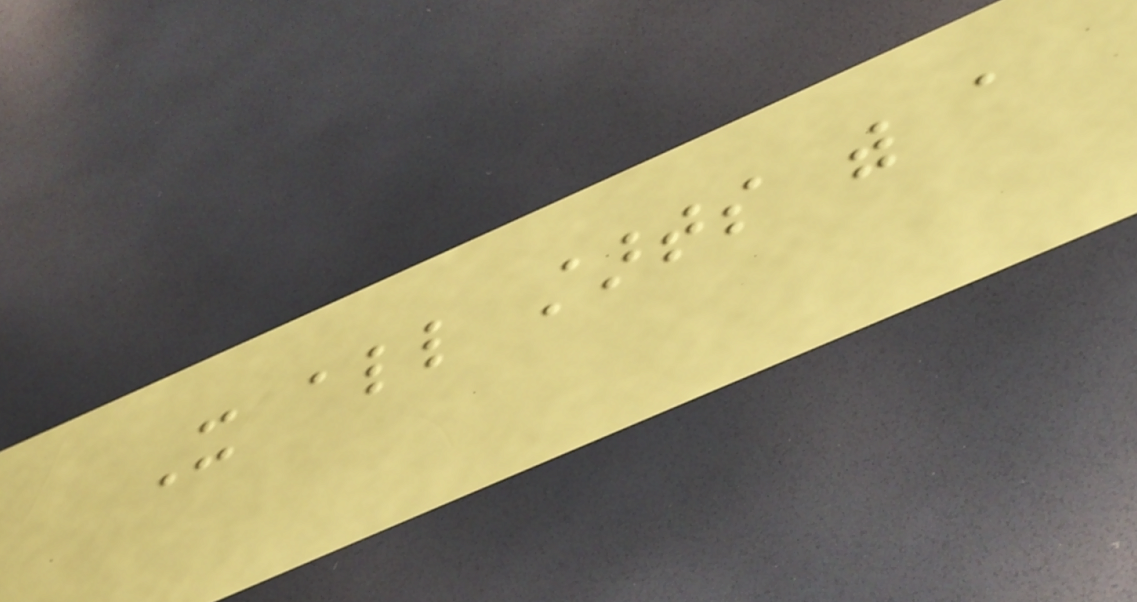It all starts with a
